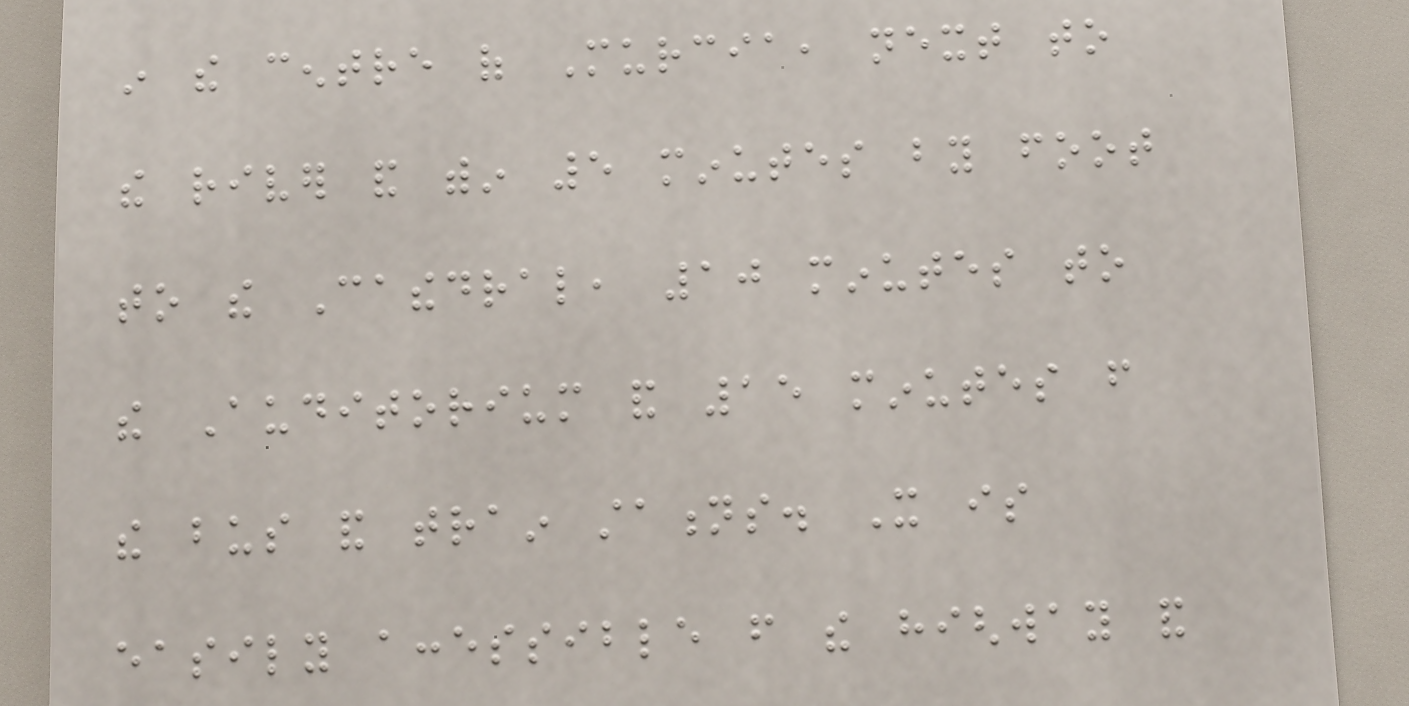in the centre of Murcia, next to
the river and within 5 minutes by foot
to the Cathedral, 10 minutes to
the Auditorium and 15 minutes from
the bus and train stations. It is
easily accessible from the highway and
